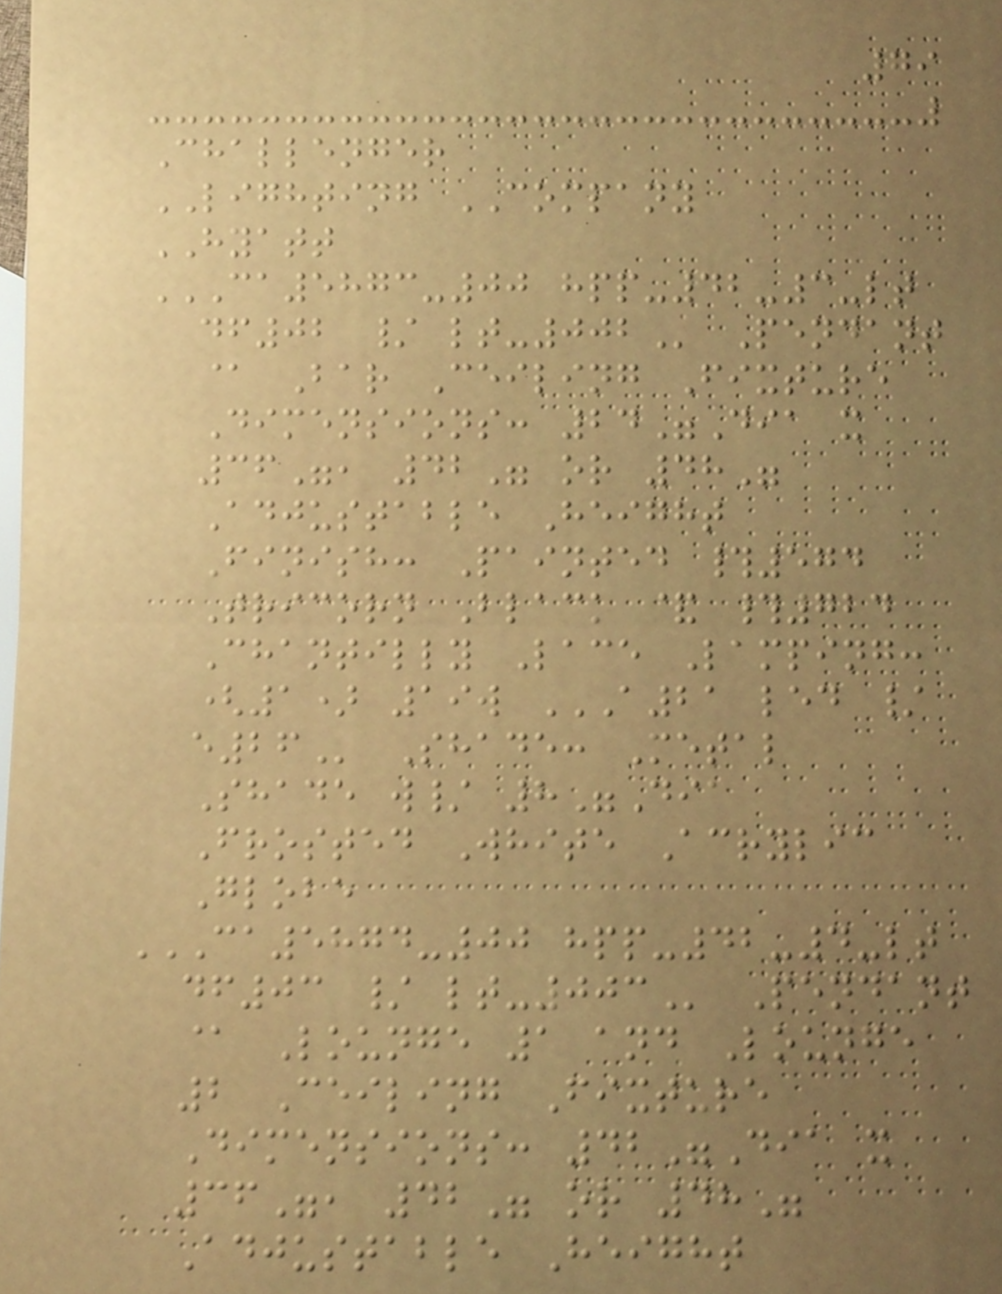79
Challenger
LIGHTING COMPANY
HYATT
CA5873-00 HPP-42-3-LT
DF02 / LT-002 Pendant
@ Bar Ceiling Fixture
Dimensions: 24"Dia x
36", 42" or 48"
Adjustable Height
Finish: Painted #574
Tricorn Black & #724
Chantilly Lace Lamping:
(1) 19w A21 LED /
E26 Shade: Metal
Shade w/ 8"Dia
Frosted White Acrylic
Globe
CA5874-00 HPP-42-4-LT
DF03 / LT-003 Pendant
@ Lounge 1 and Lounge
2 Ceiling Fixture
Dimensions: 42"Dia x
36", 42" or 48"
Adjustable Height
